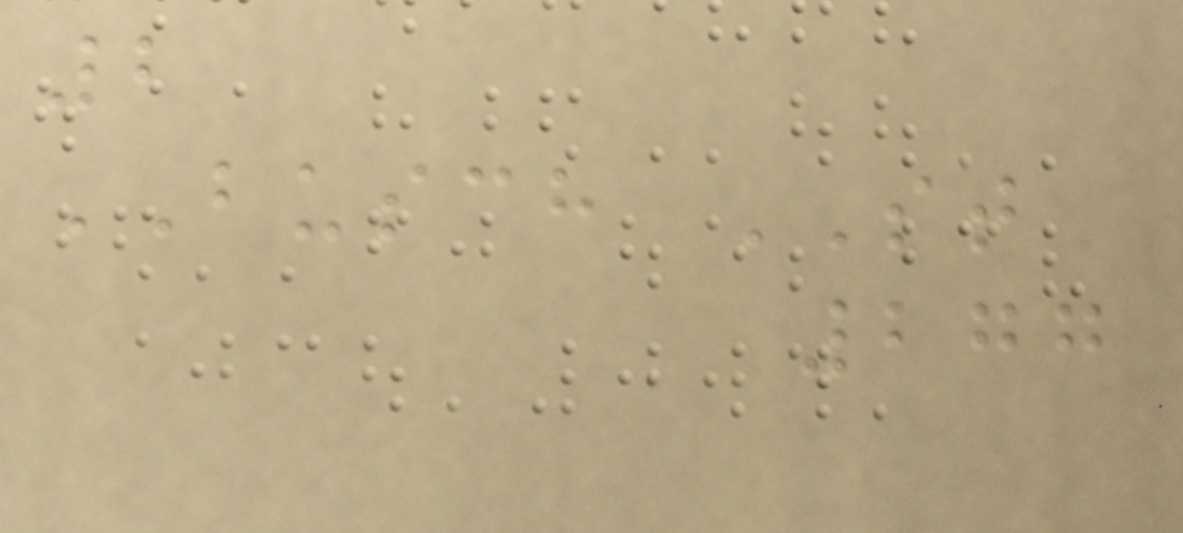2
BUSCH ST
277
